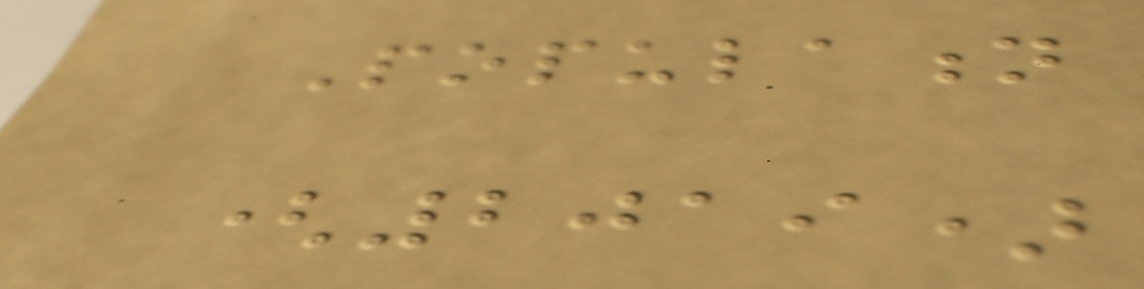Population
(2019)
